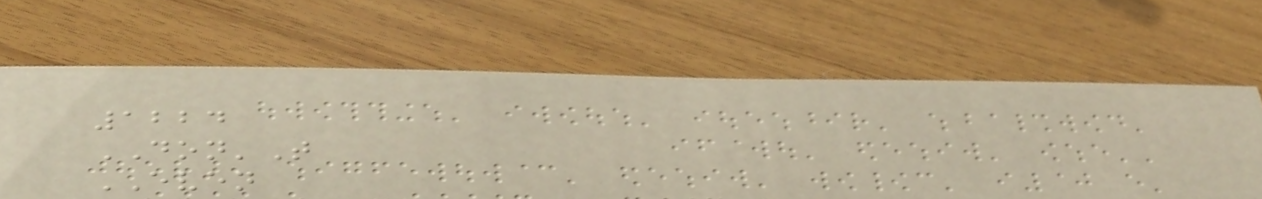1224
DON'T
EVEN
